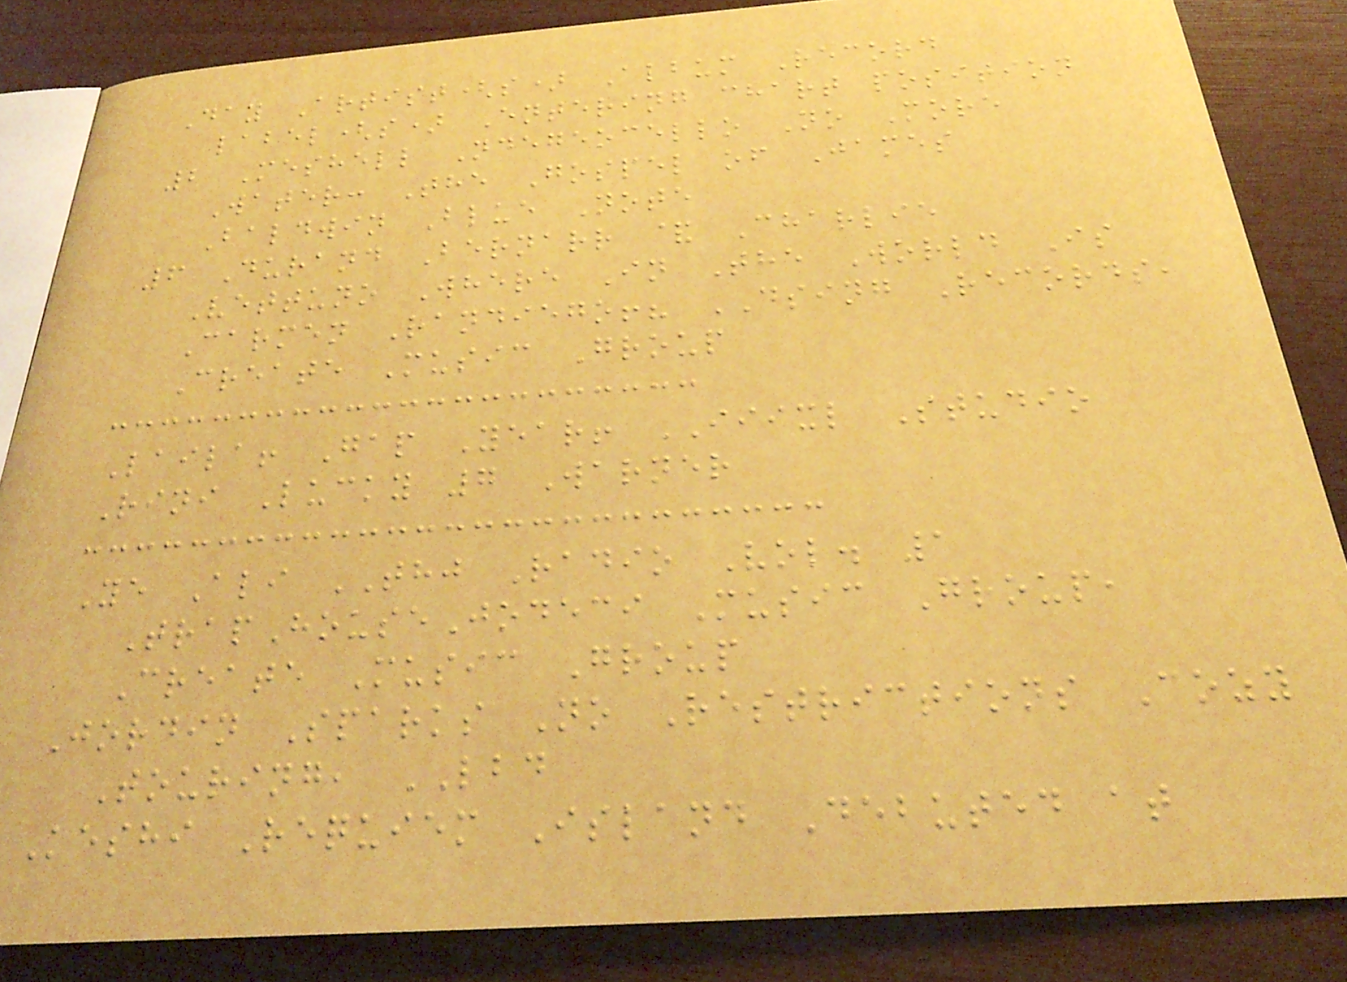Day Artist(s) Album Record
label(s) Entering chart position
2 Meshell Ndegeocello No More
Water: The Gospel of James
Baldwin Blue Note
6 Durand Bernarr & Charlie
Vettuno Where In The World Is
Carmen Randiego!? DSING Records,
Create Music Group
Laila! Gap Year! IIIXL Studio
Rini Lucky 7 Warner
Ye Ali THJ Radio Vol. 1
TrapHouseJodeci Music Group,
Create Music Group
Jordin Sparks No Restrictions Cozy
Touring, LBD
Keshi Requiem Island Debuted at
